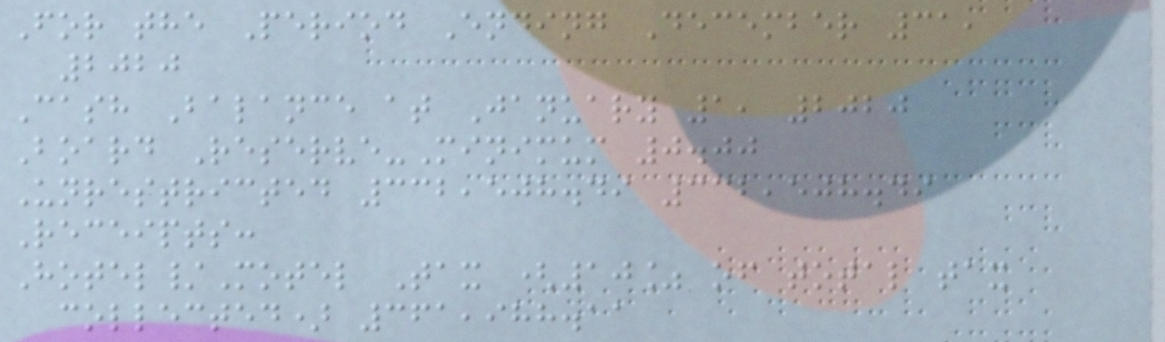For the Period Ending December 31,
2020
Cash Balance at January 1, 2020
Board Reserve-Minimum 0.00
Unrestricted 332,508.49 332,508.49
Receipts:
Hotel/Motel Tax (10% of total tax
collected) 361,988.11
